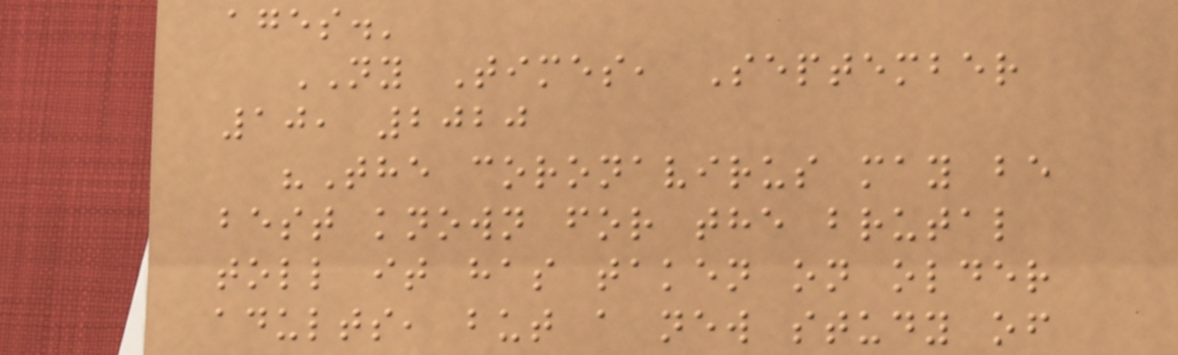ages.'
NY Times, September
10, 2020
"The coronavirus may be
best known for the brutal
toll it has taken on older
adults, but a new study of
